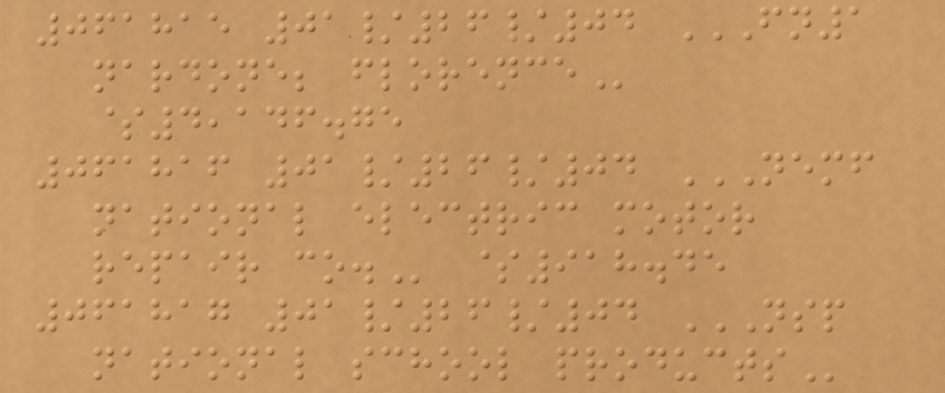061815 01/26/04 FN1
NARDONE; FLORENCE
$4,146.75
061816 01/26/04 NEMF
NATIONAL ELECTRIC MOTOR
REPAIR CO. $918.45
061817 01/26/04 NSP
NATIONAL SCHOOL PRODUCTS
